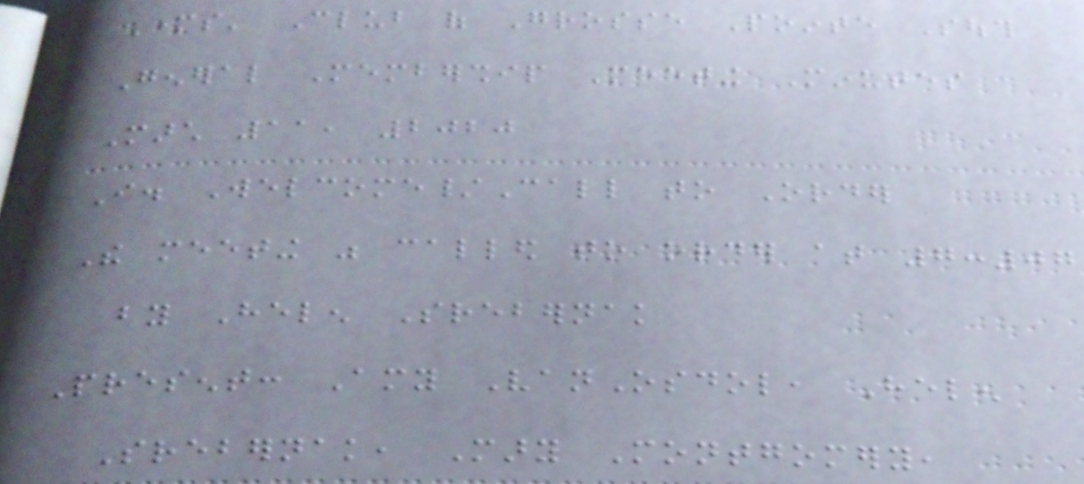Mothers' Club of Grosse Pointe South
General Membership Meeting Minutes
March 11, 2020
I. Welcome/Call to Order
The meeting was called to order at 7:07
by Helen Srebernak
Present: Amy VanOsdol, Helen
Srebernak, Mary Montgomery,
